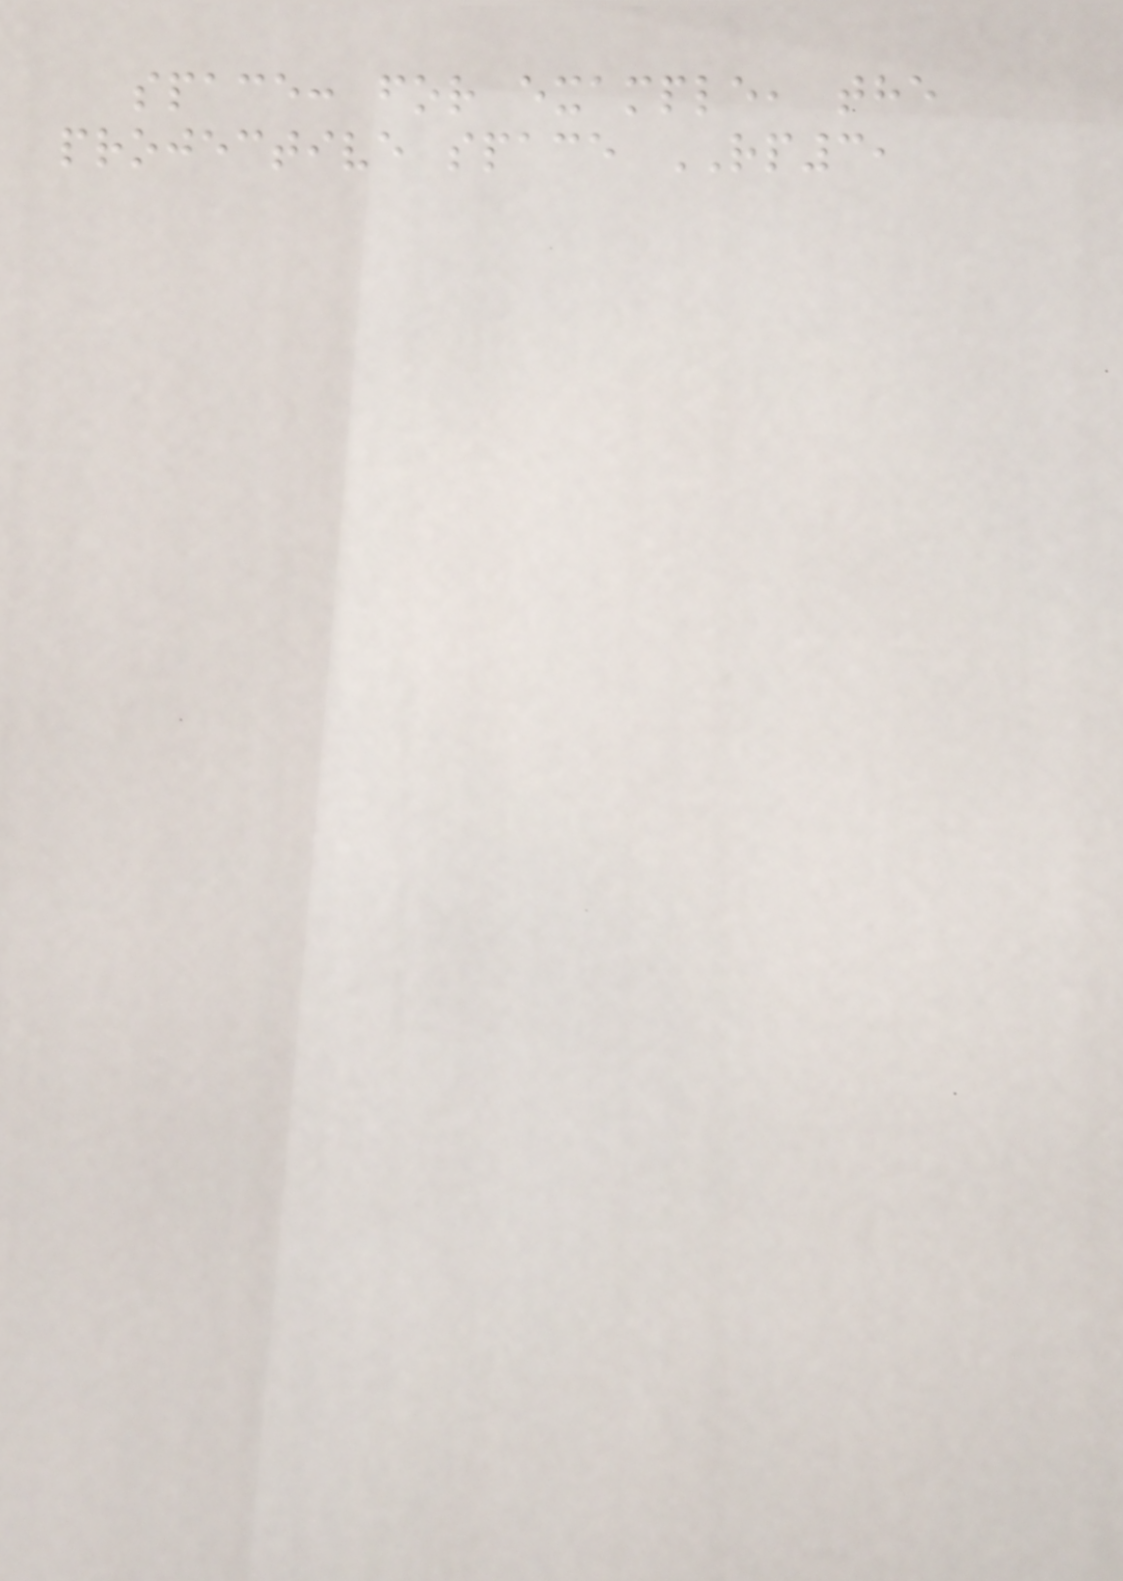space: for example, the
projective space RP3,
